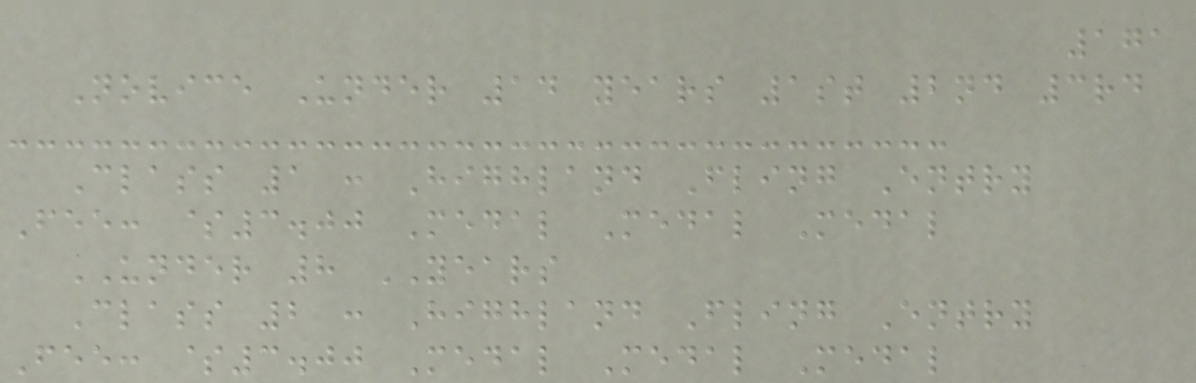171
Novice Under 14 years 1st 2nd 3rd
Class 1 : Highland Fling Entry
Fee: $3.00 Medal Medal Medal
UNDER 8 YEARS
Class 2 : Highland Fling Entry
Fee: $3.00 Medal Medal Medal
